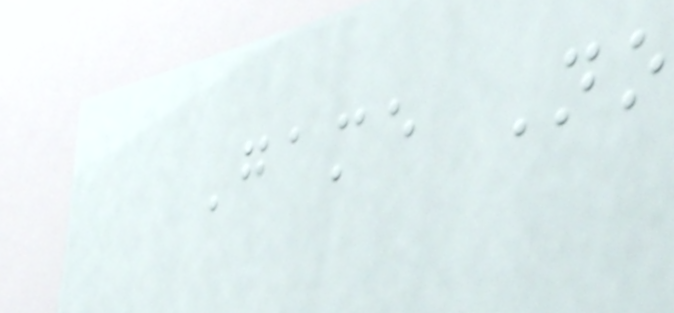Game No
